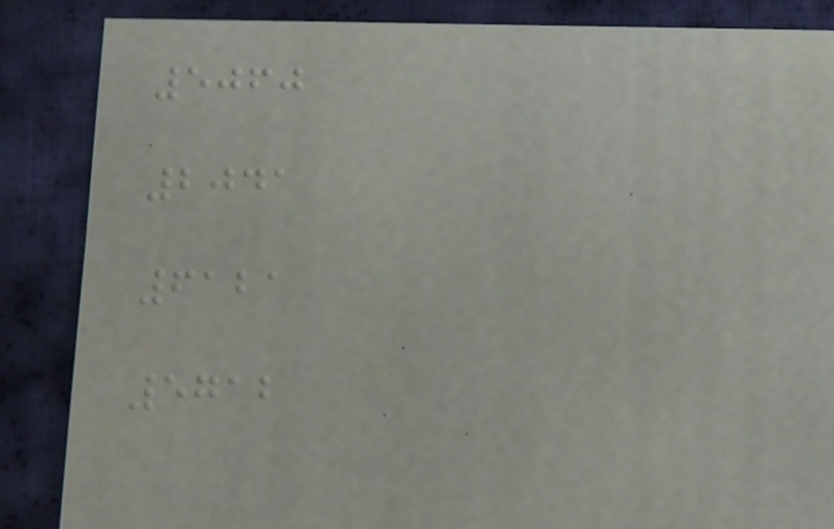5060
2041
6121
5712
